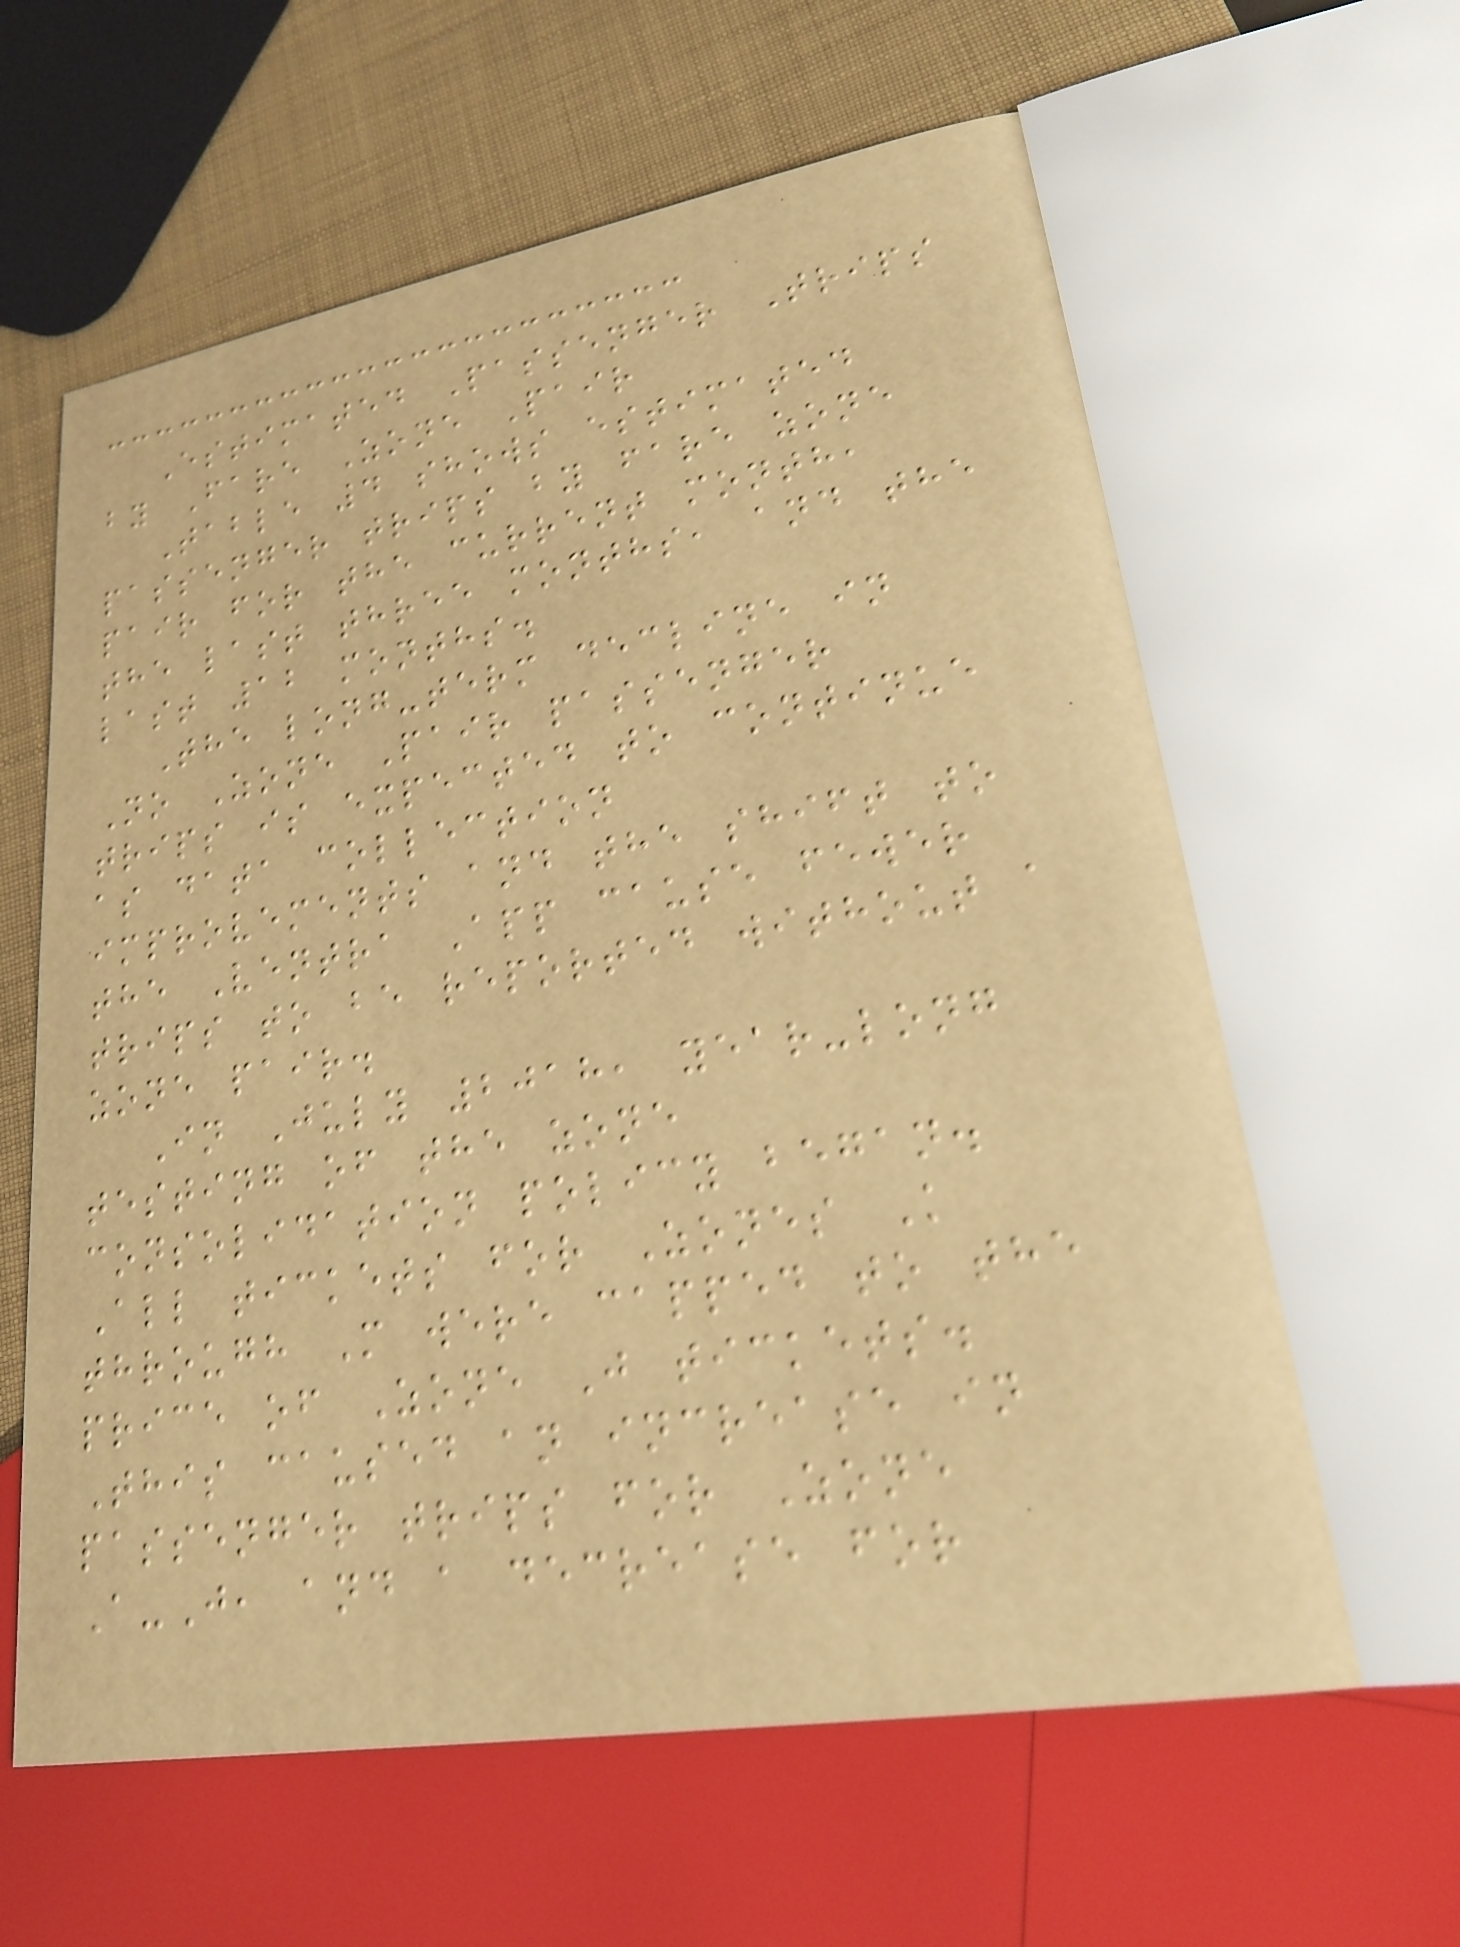Estimated Passenger Trips
by Fare Zone Pair
Table 4 shows estimated
passenger trips by fare zone
pair for the current month,
the last three months, and the
last 12 months.
The long-term decline in
No Zone Pair passenger
trips is expected to continue
as data collection
improvements and the shift to
the Ventra App cause fewer
trips to be reported without a
zone pair.
In July 2018, year-long
testing of the zone
consolidation policy began.
All tickets for Zones K
through M were capped to the
price of Zone J tickets.
This caused an increase in
passenger trips for Zone
A-J, and a decrease for
